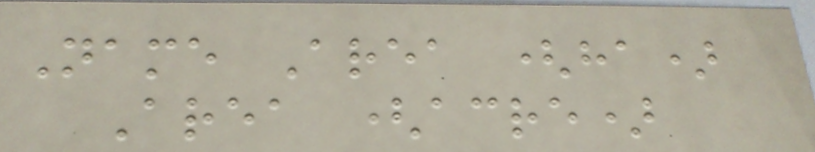Name Area (ha)
Area (acre)
